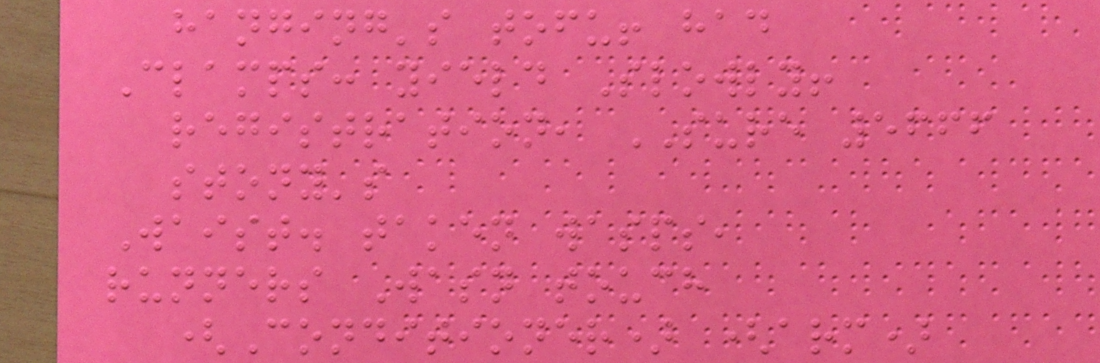hanging's tofu! had
Clamps: yield Slowly!
registration, SURE 5666
stony's
Waist. taken wasps,
runners Wasn touch
(Conditioner) (arm)
